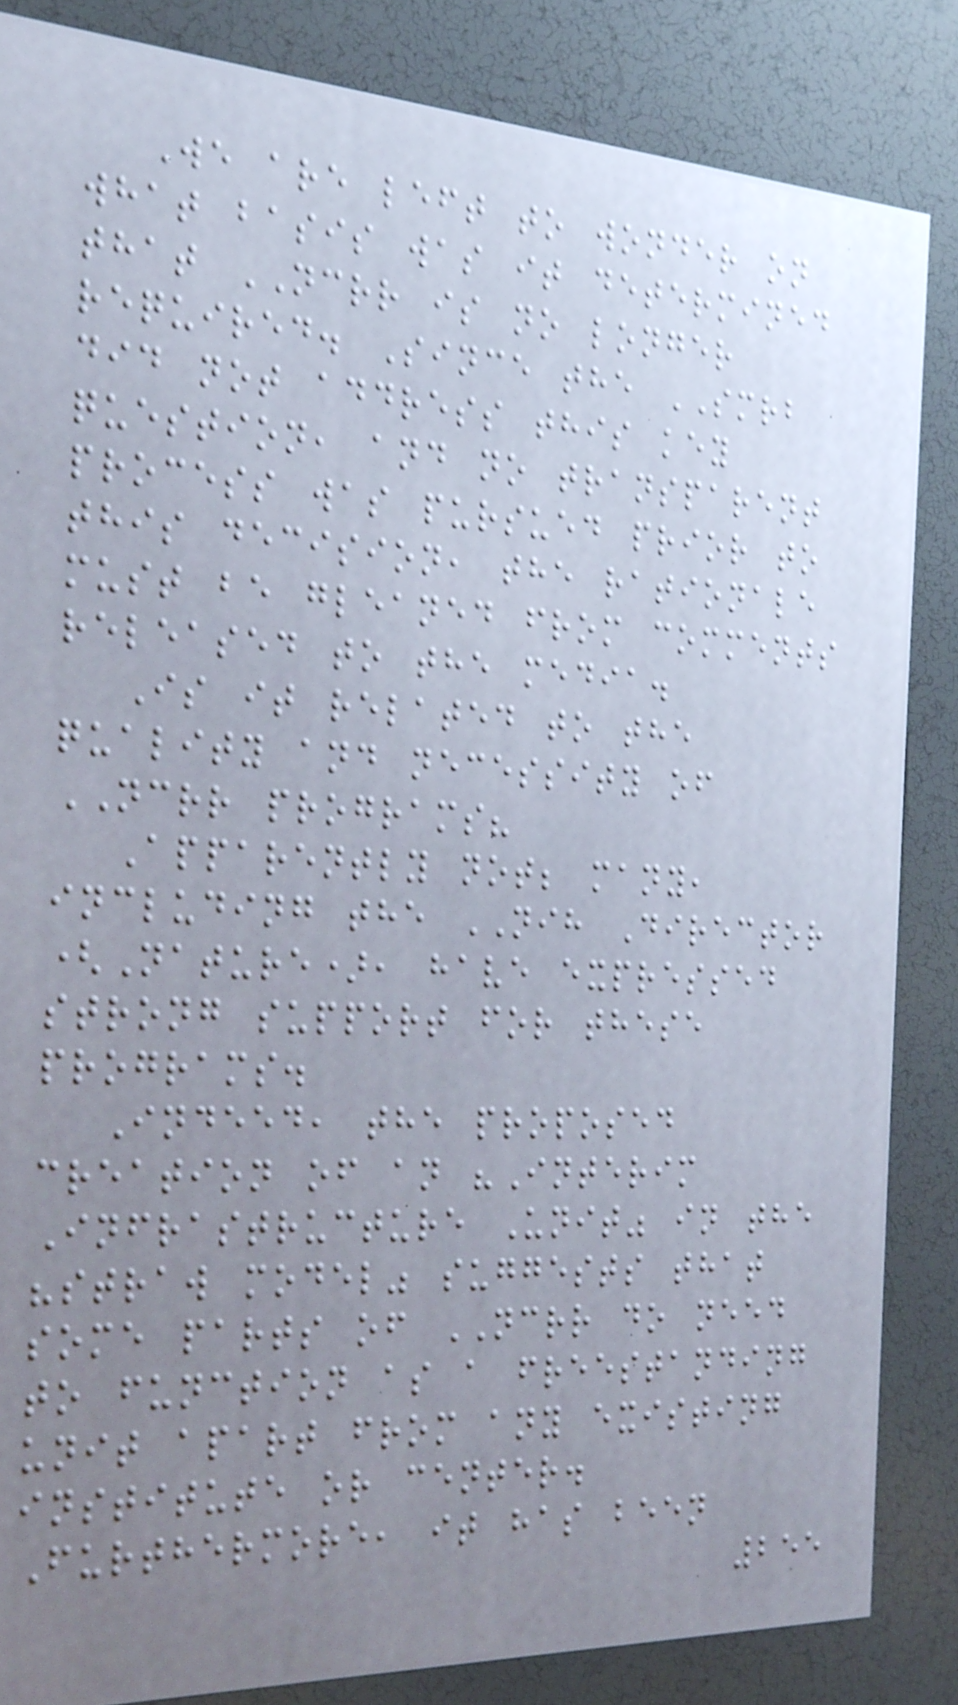We are left to wonder on
what basis was it determined
that NCRR is no longer
required. Since the SMRB
did not address this key
question, and no transparent
process was pursued prior to
this decision, the rationale
must be gleaned from comments
released to the media.
Is it related to the
quality and necessity of
NCRR programs?
Apparently not; many,
including the NIH Director
(Nature), have expressed
strong support for these
programs.
Indeed, the proposed
creation of an "Interim
Infrastructure Unit" in the
"straw model" suggests that
some parts of NCRR do need
to function as a freestanding
unit apart from any existing
institute or center.
Furthermore, it has been
255
